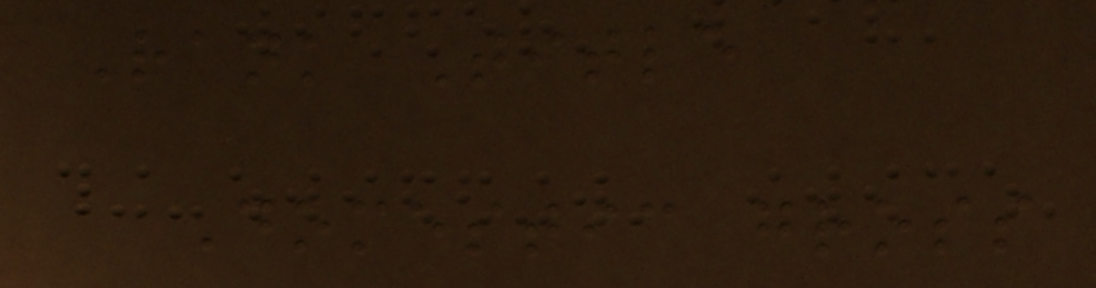Rank Title
Domestic gross
